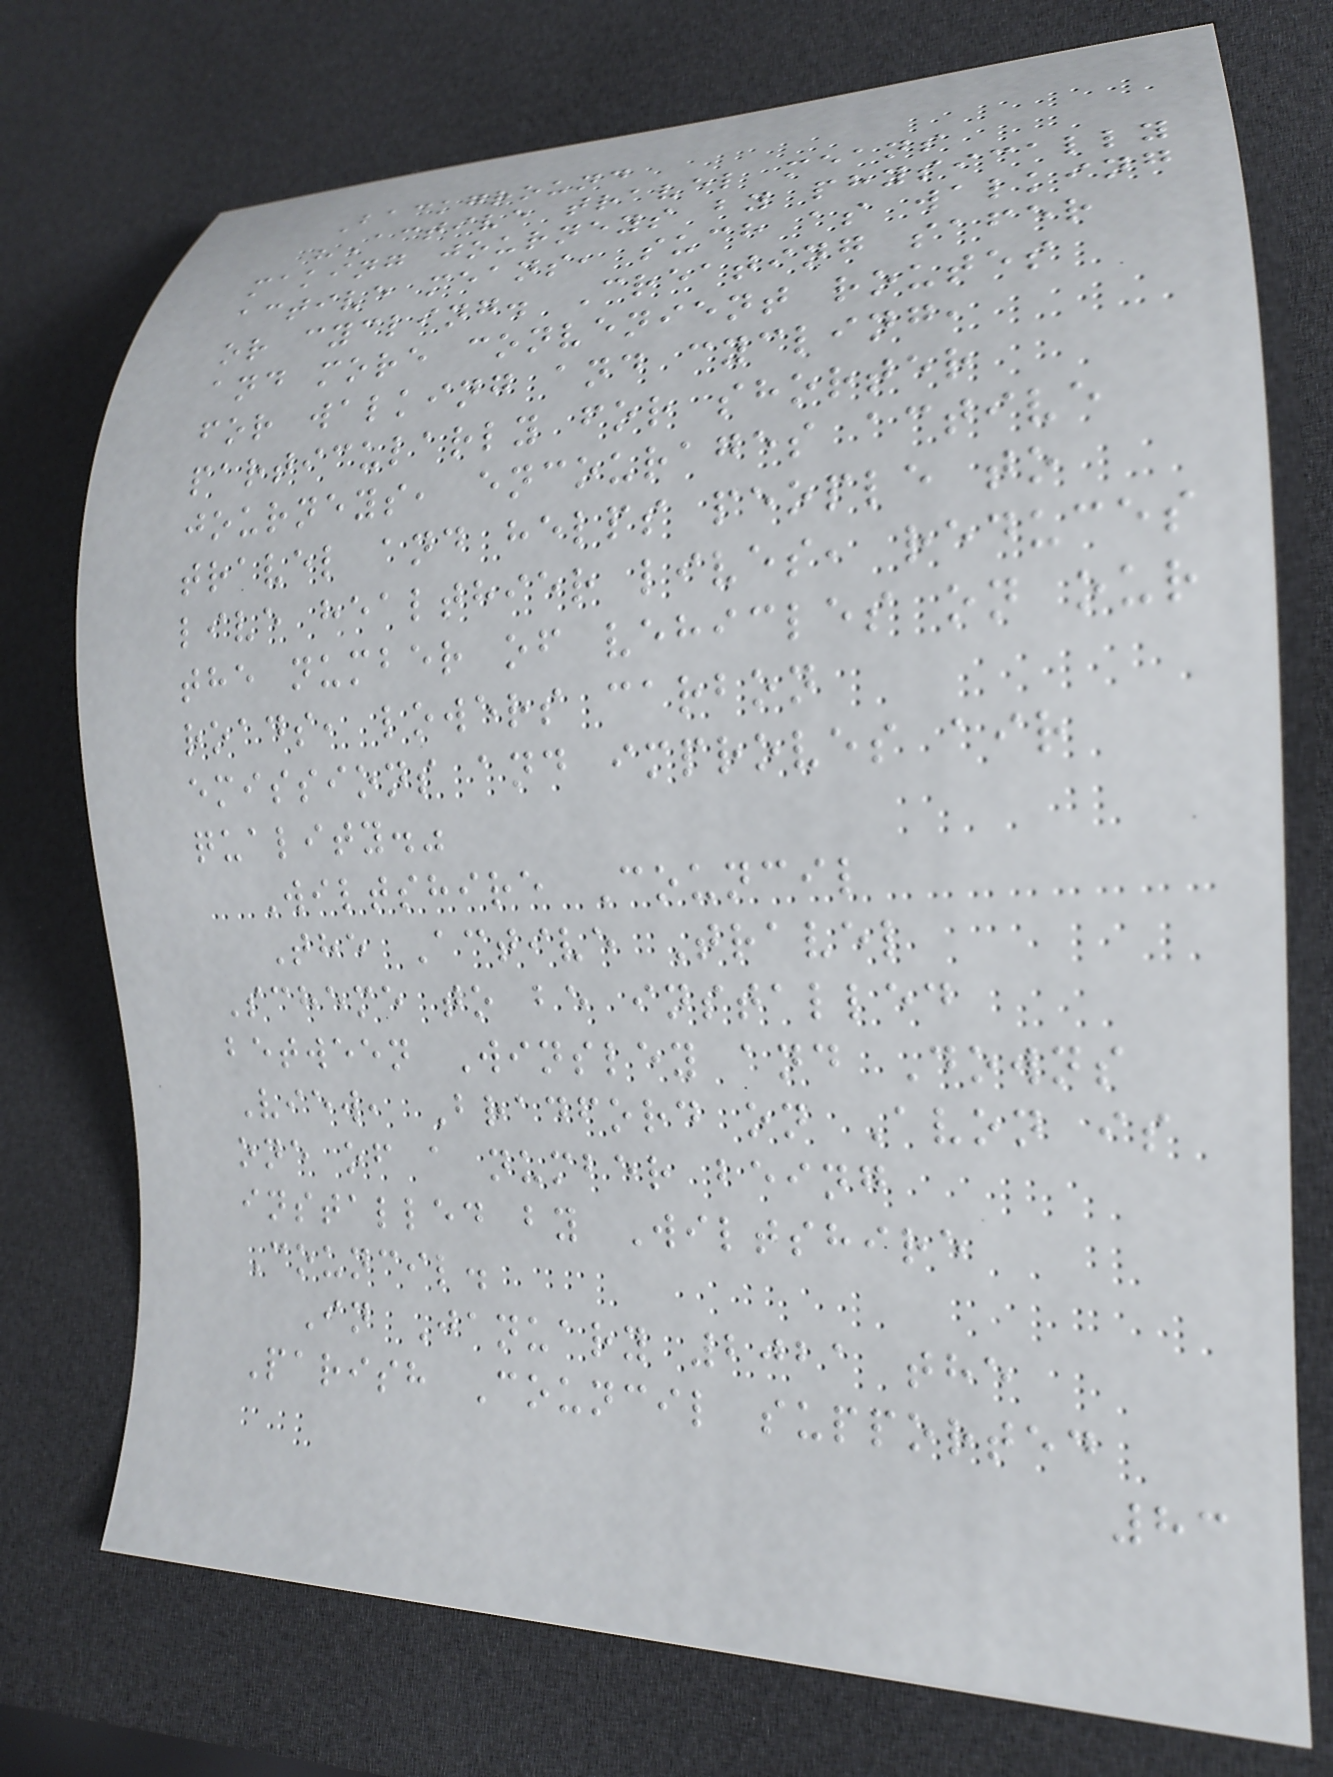Background
"Active travel means
making journeys by physically
active means, such as walking
or cycling. Creating safer
and more convenient routes
for walking and cycling,
particularly for shorter
journeys, encourages active
travel and helps people to
live healthier lives, reduces
the number of vehicles on our
roads, lowers carbon
emissions and improves air
quality."
Wiltshire Council
The Active Travel
Scheme to be installed
between Winsley and Downs
View, Bradford on Avon is
one of a number being
installed by Wiltshire
Council.
In January 2021 the
Parish Council supported
83
